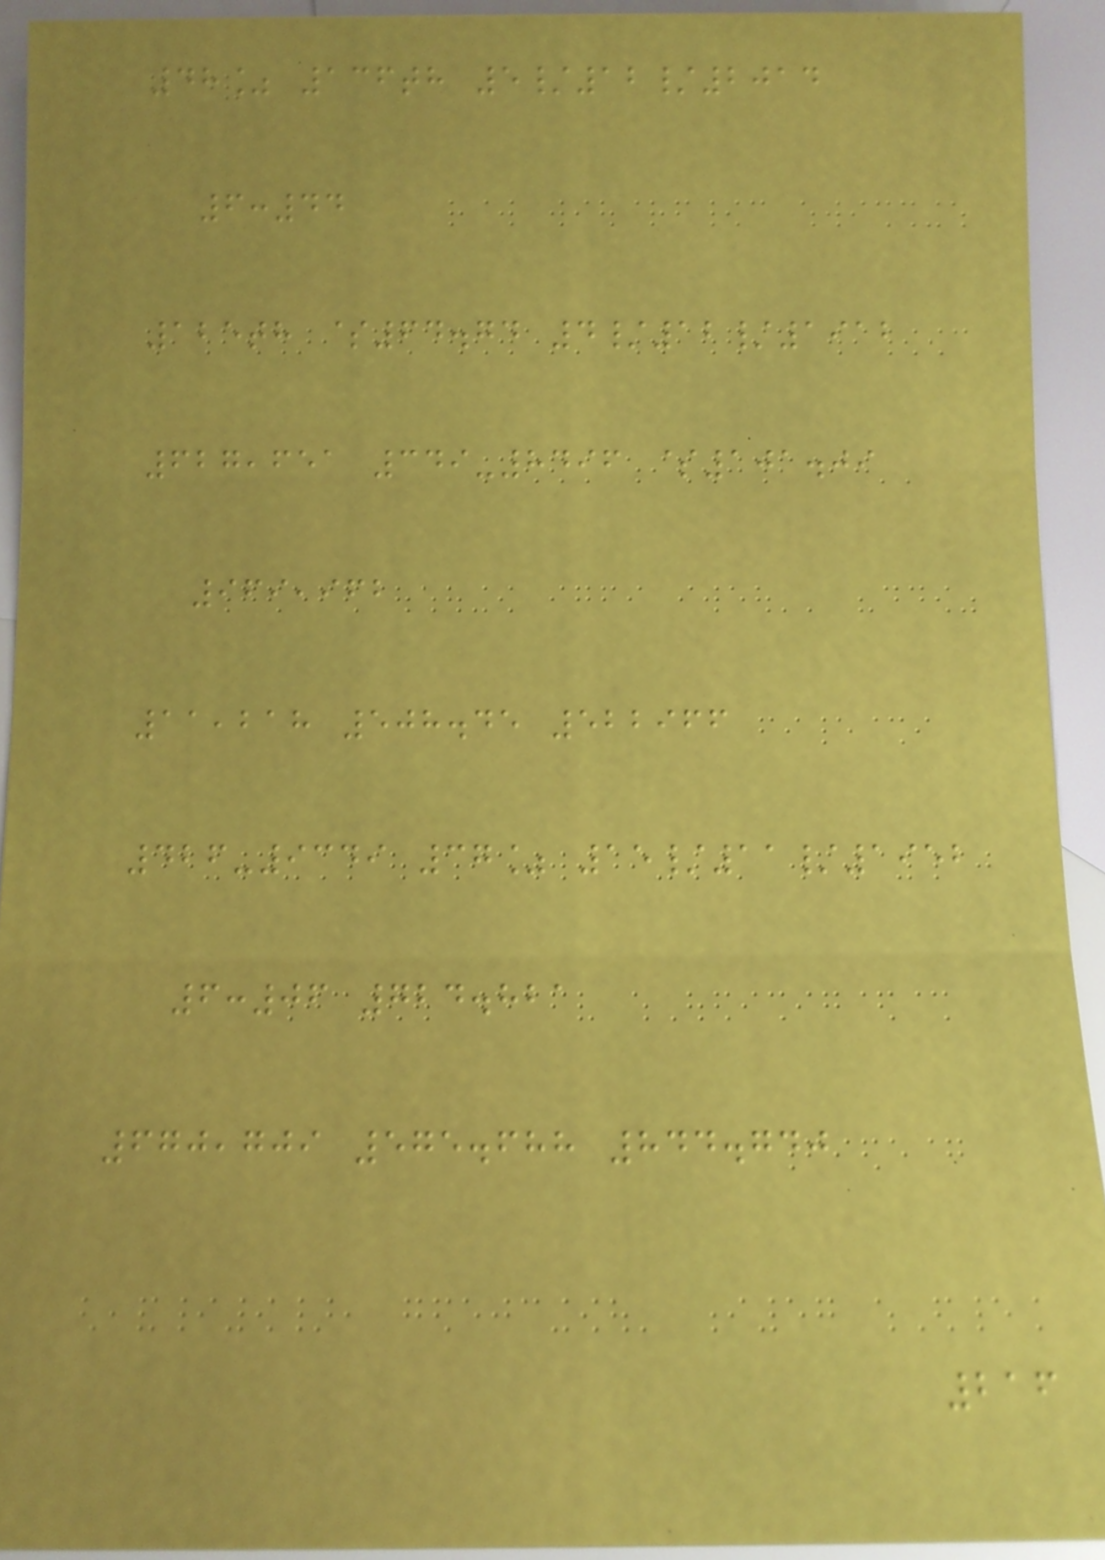48% 136th 5/12/2014
6:44
125th $64.74 4/12/1912
627,651 349-8496 $101.09
969,962
11,218 508.45 522966
426-9349 37% 15/11/1952
6:06 724.821
670,709 575.688 844.740
216
